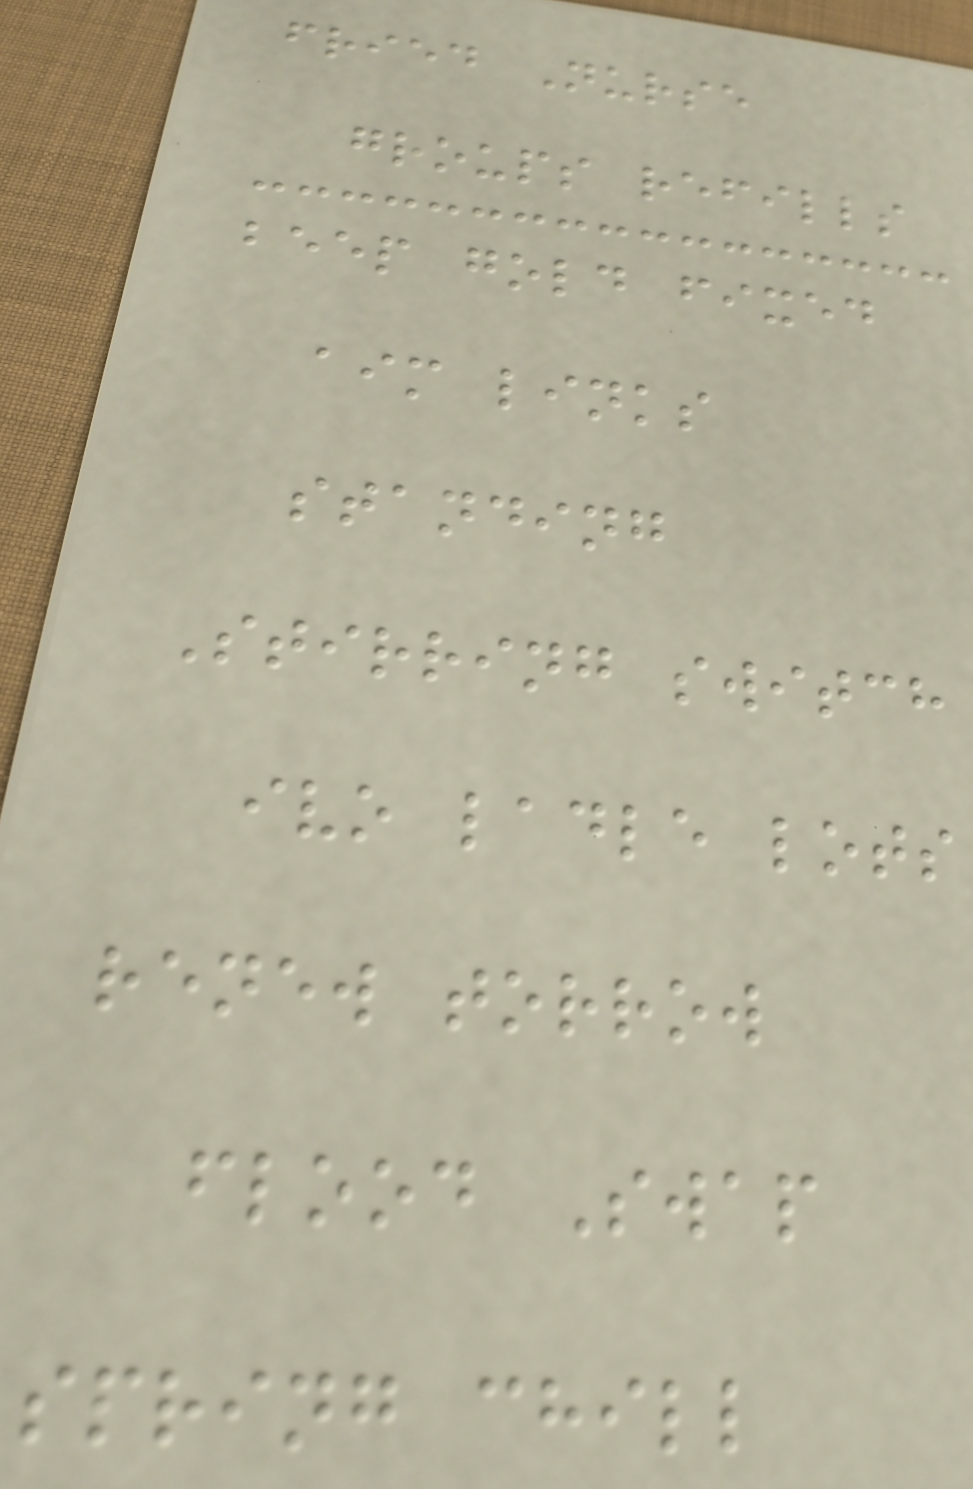fried Nurse
groups refills
beep gold fixed
aim links
standing
Stirring switch
ivo ladle lots
renew torrow
flood Swap
spring chill
